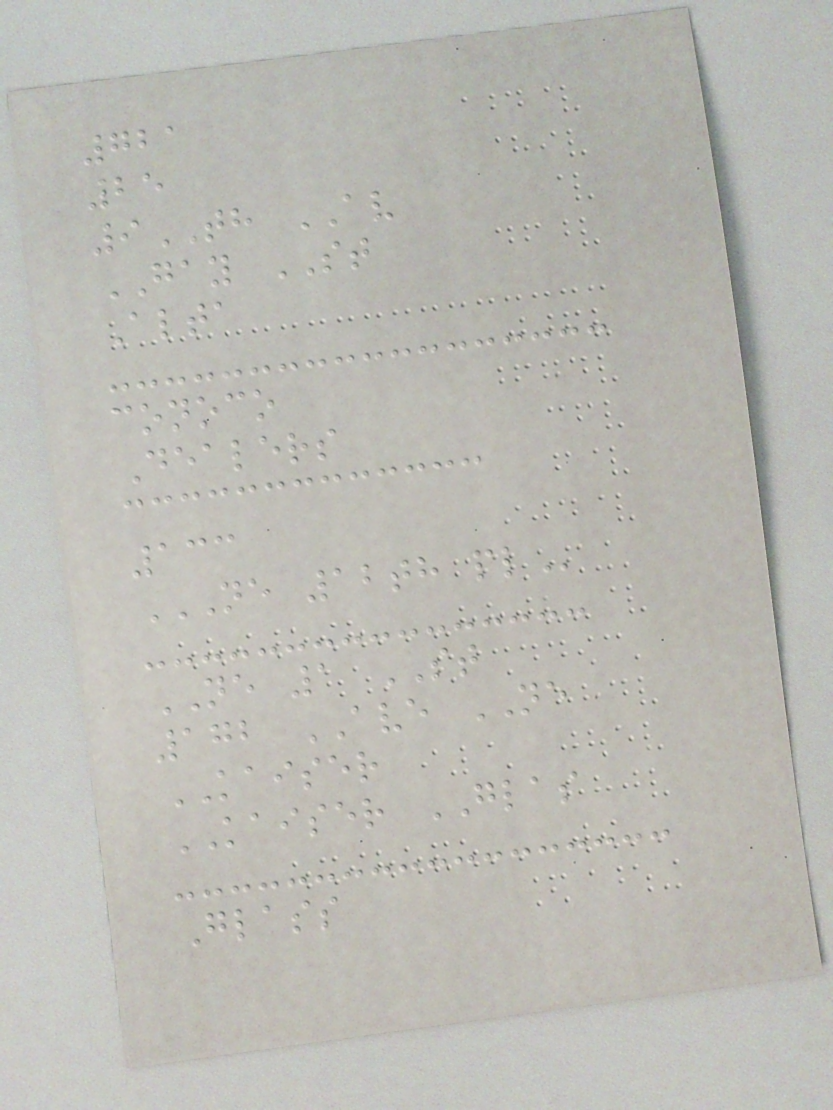721
25
9TH AV
GAY ST
Alta
conoco
Dealers
133
NE 12TH PL
NE 1 ST
172 AVE NE
KAISER
KAISER GLAS
Glass
